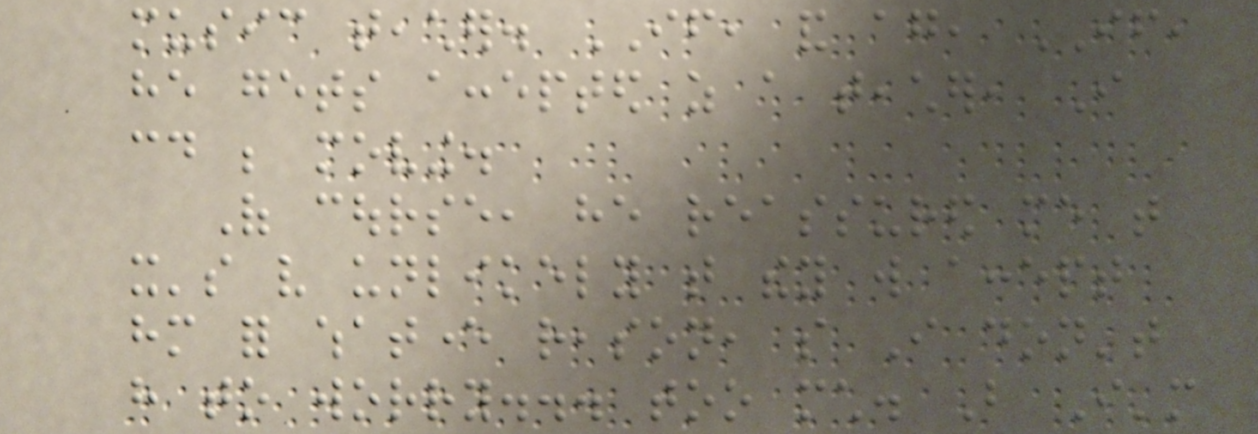music teacher. IF, and again, IF,
he gets accepted as a teacher, I
could be moving.
Of course, he reassured me that
it's very unlikely that they will accept
him for whatever reason, so I don't
have to worry... too much. But I'm
